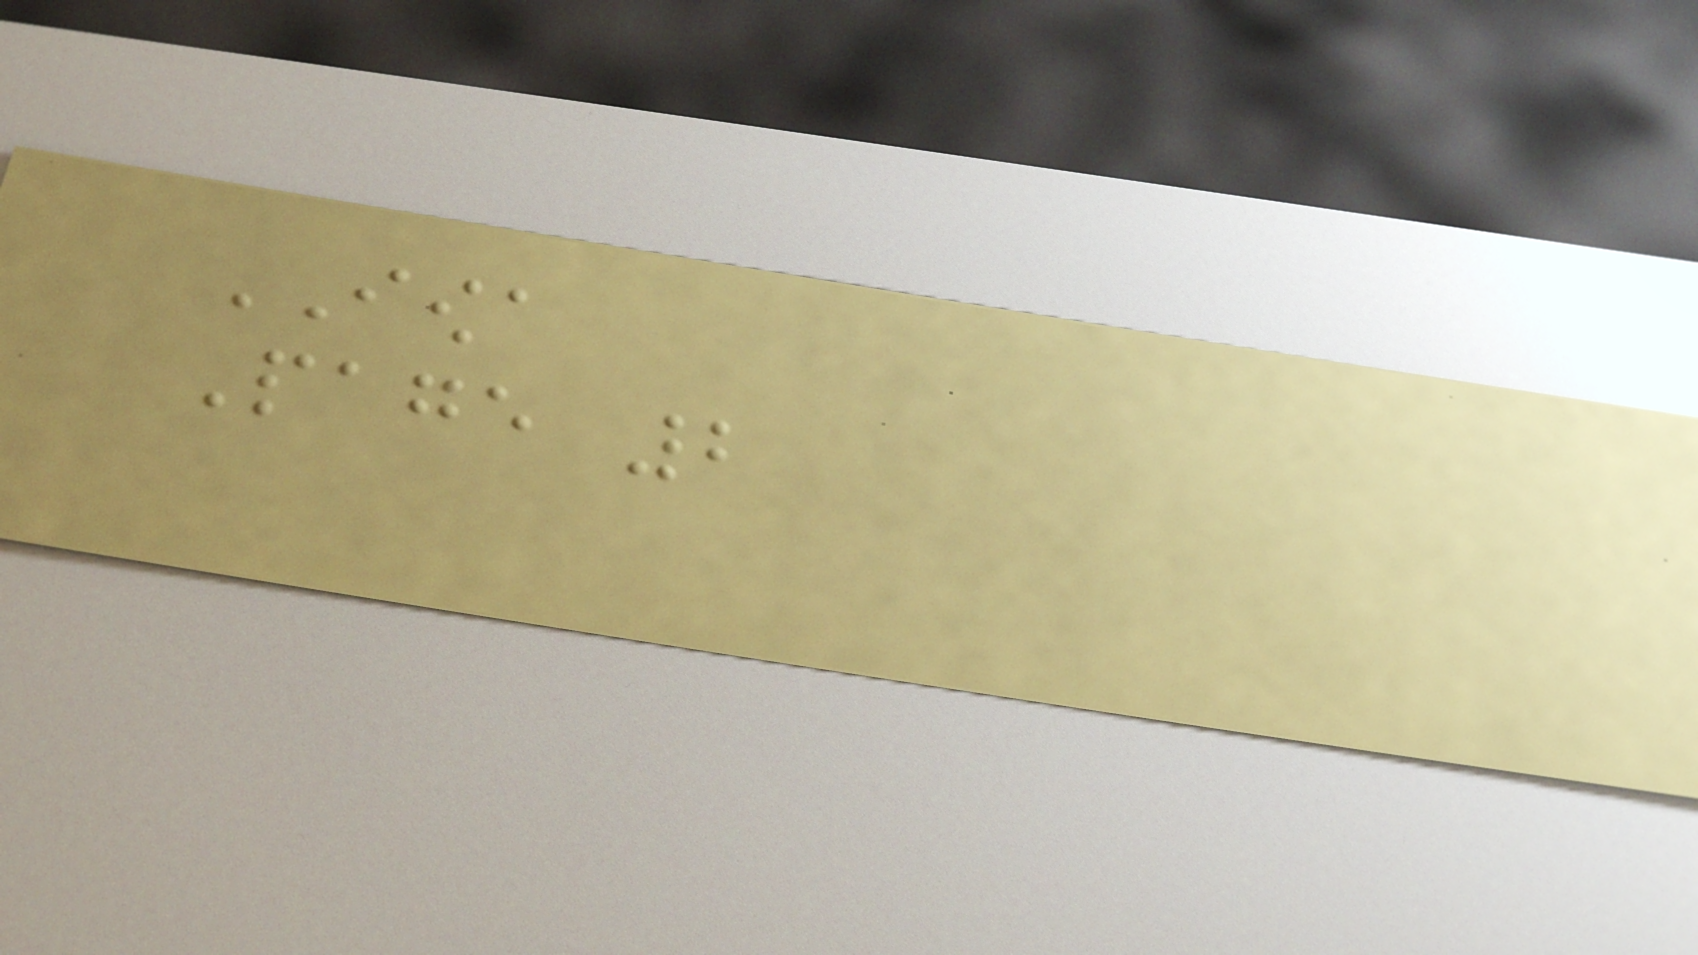IOWA
Page 2
